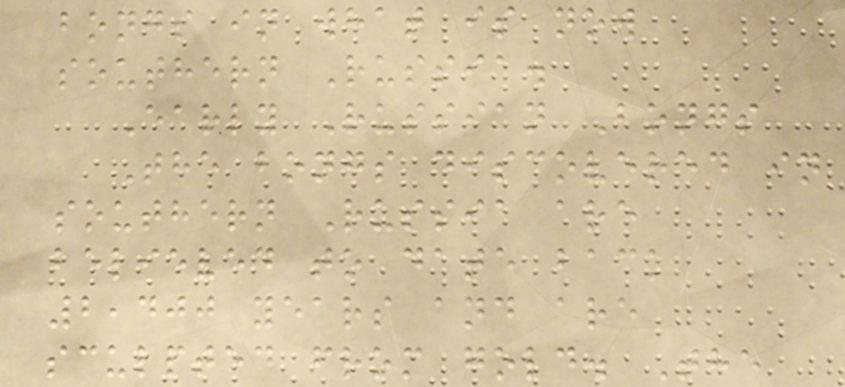bongs in what is now
southern Russia.
Early Russian Bongs
The bongs discovered in
southern Russia are
believed to date back
2,400 years and are
sculpted from gold. The
